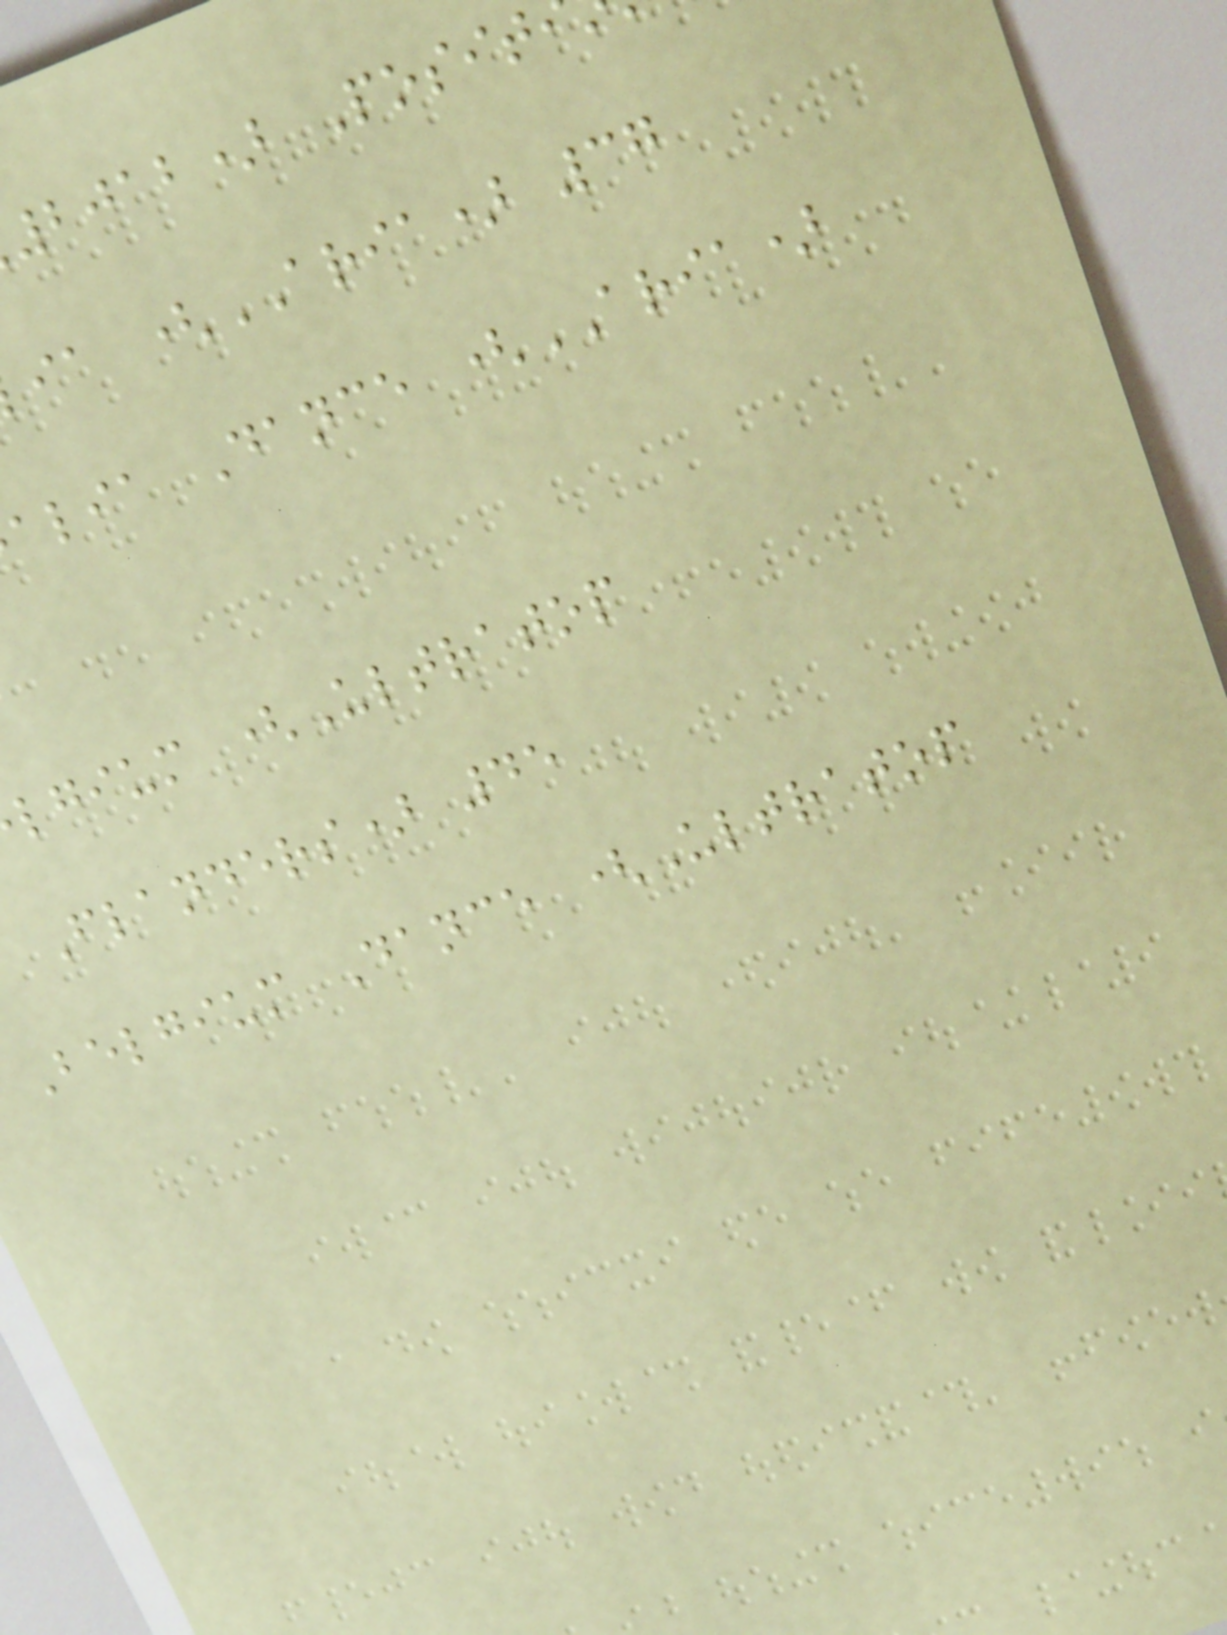2012) Posit
ia (ARIA) 37
alia Dance (ARIA)
lgium (Ultratop
Flanders) 45
Belgium Dance (Ultratop
